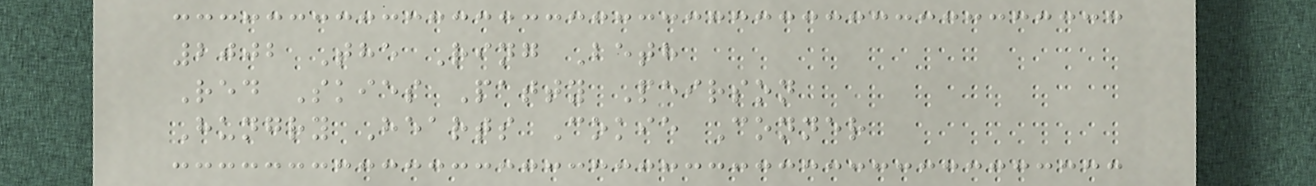2002 The Ring Beth
Red Skies Patty Peirson
Hungry Hearts Cokie Conner
